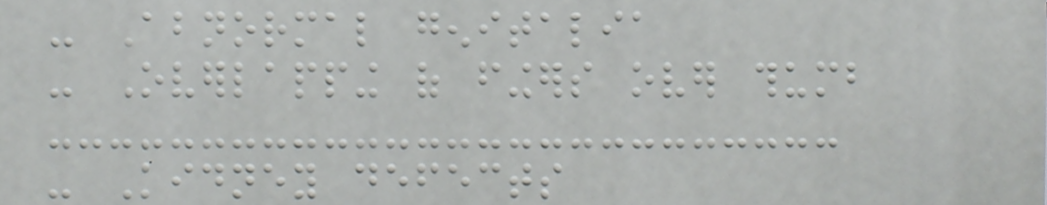- Abnormal genitalia
- Overlapping of fingers over thumb
- Kidney defects
